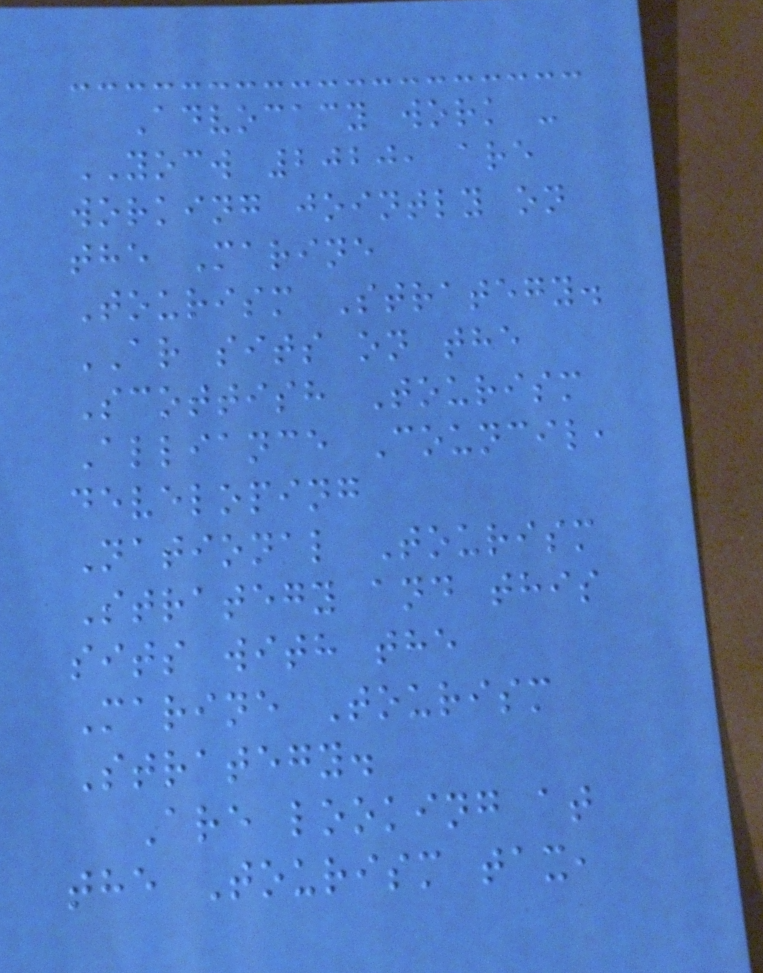Advocacy work -
YOCW 2020, are
working jointly on
the Marine
Tourism Strategy.
AR sits on the
Scottish Tourism
Alliance Council,
developing
National Tourism
Strategy and this
sits with the
Marine Tourism
Strategy.
Are looking at
the Tourism tax,
